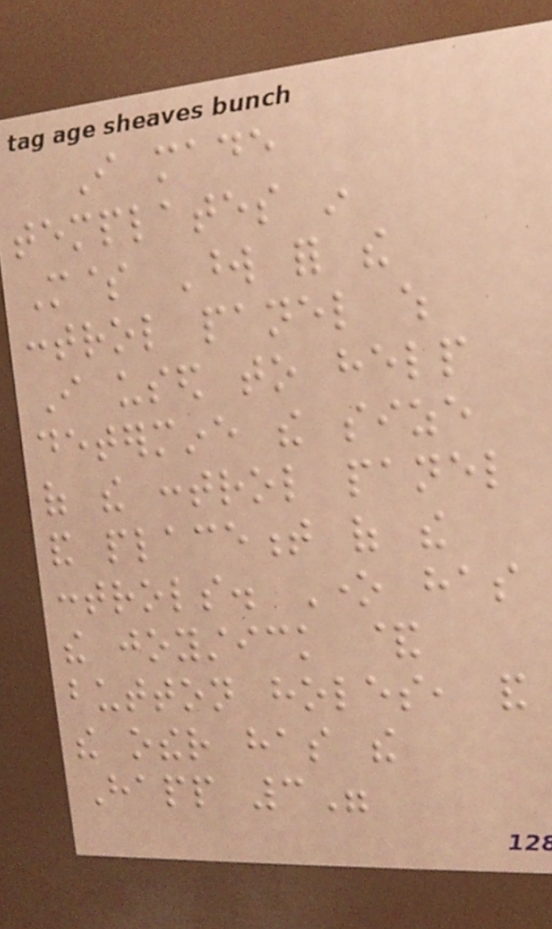I made
templates in
M$ Word for the
control panel which
I used to help
determine the size
of the control panel
and placement of the
controls. One has
the joystick &
button holes, and
the other has the
Happ 3"
